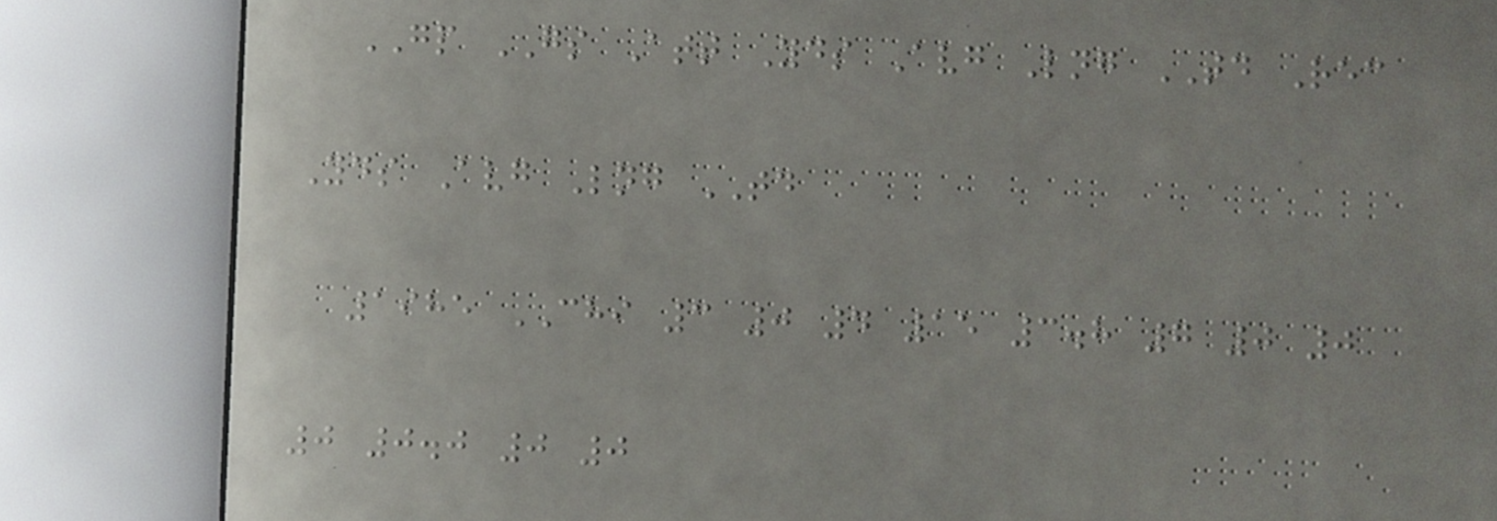GP GS Att Yds Avg Lng TD Rec
Yds Avg Lng TD
1985 CHI 3 0 4 15 3.8 7 0 0
0 0.0 0 0
